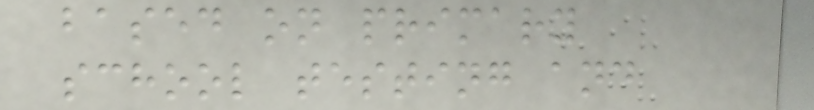based on primary
school testing and
